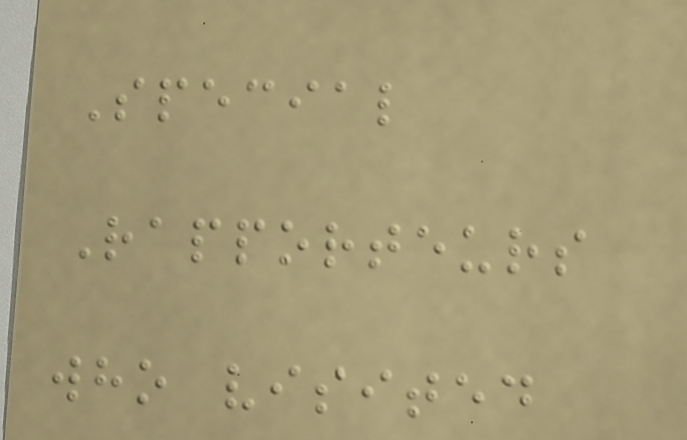Special
Rapporteurs
who visited
